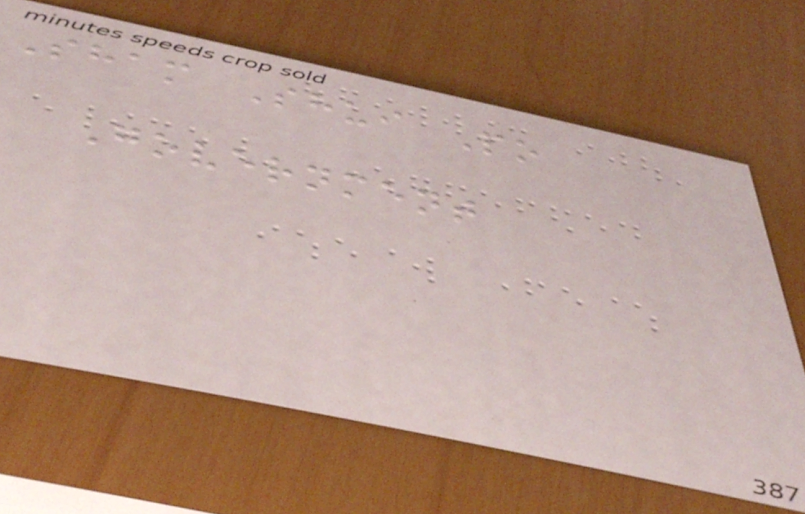Sham Shui Po
Government
